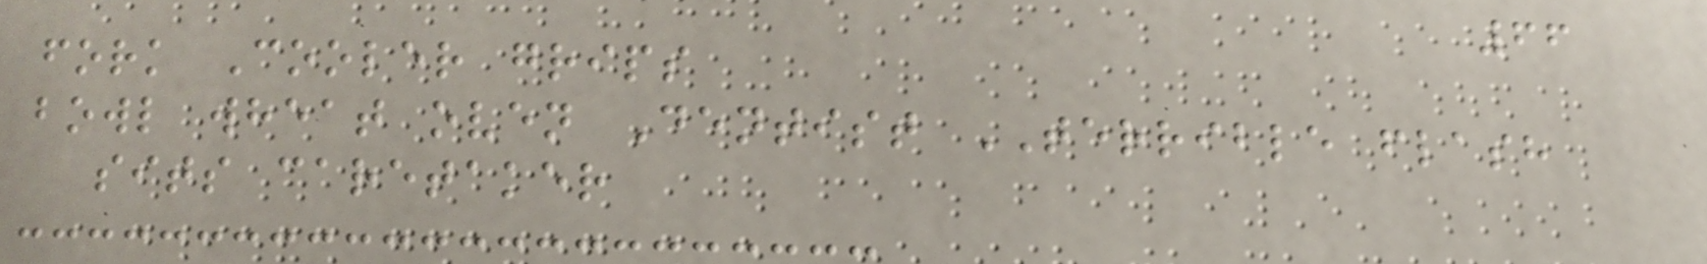66
fork Cooler grips
bowl wheat oven Dentist TERRIBLE flash
sits caretaker
